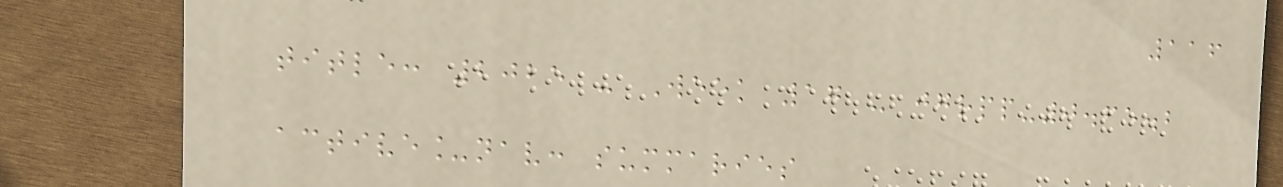116
title: 2025 - Week 17 - jgrpp-0.65.2
active_nav: summaries
